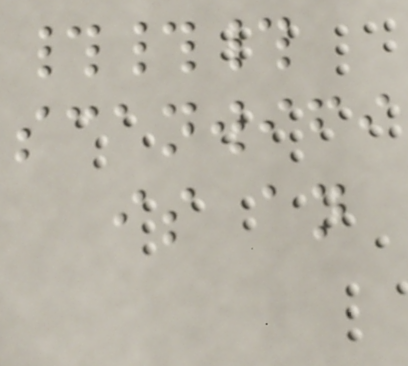###
scanwifi
is an
